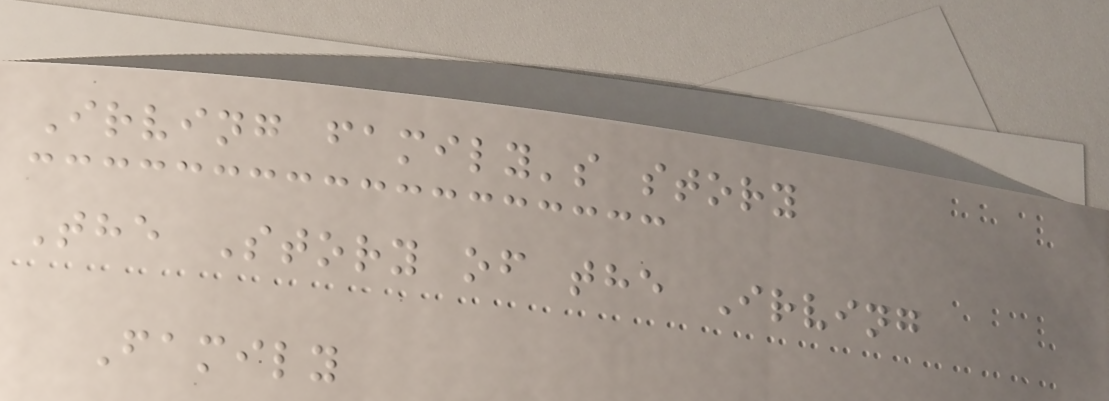Irving family's story
The Story of the Irving
Family
